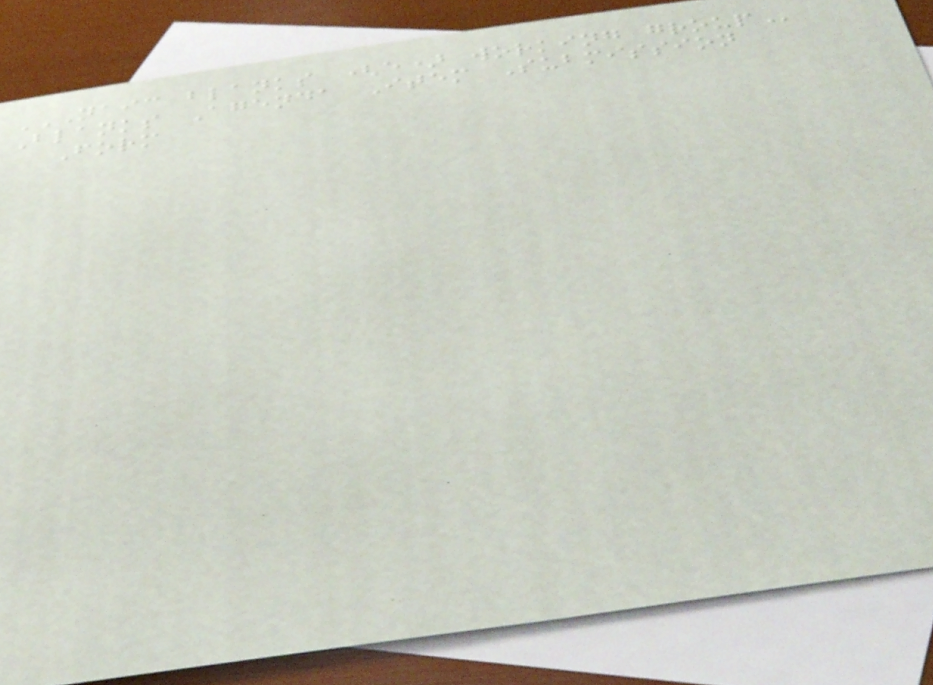NAIC BLANKS (E) WORKING GROUP
Blanks Agenda Item Submission
Form
